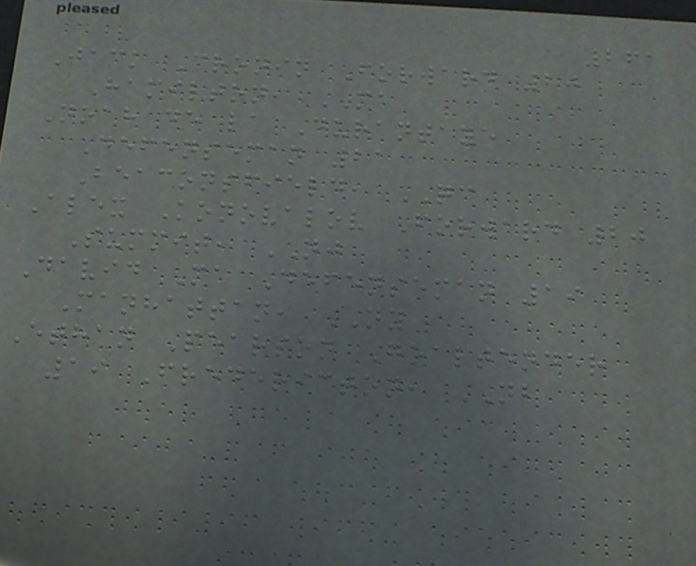261
Jack Cronin Forward 20
Hamilton, MA
Noah de la Durantaye
Defenseman 21
Beaconsfield, QC
Alex Konovalov Forward 20
Summit, NJ
David Ma Defenseman 19
Manhattan, NY
Ethan Pearson Goaltender
19 Fredericton, NB
